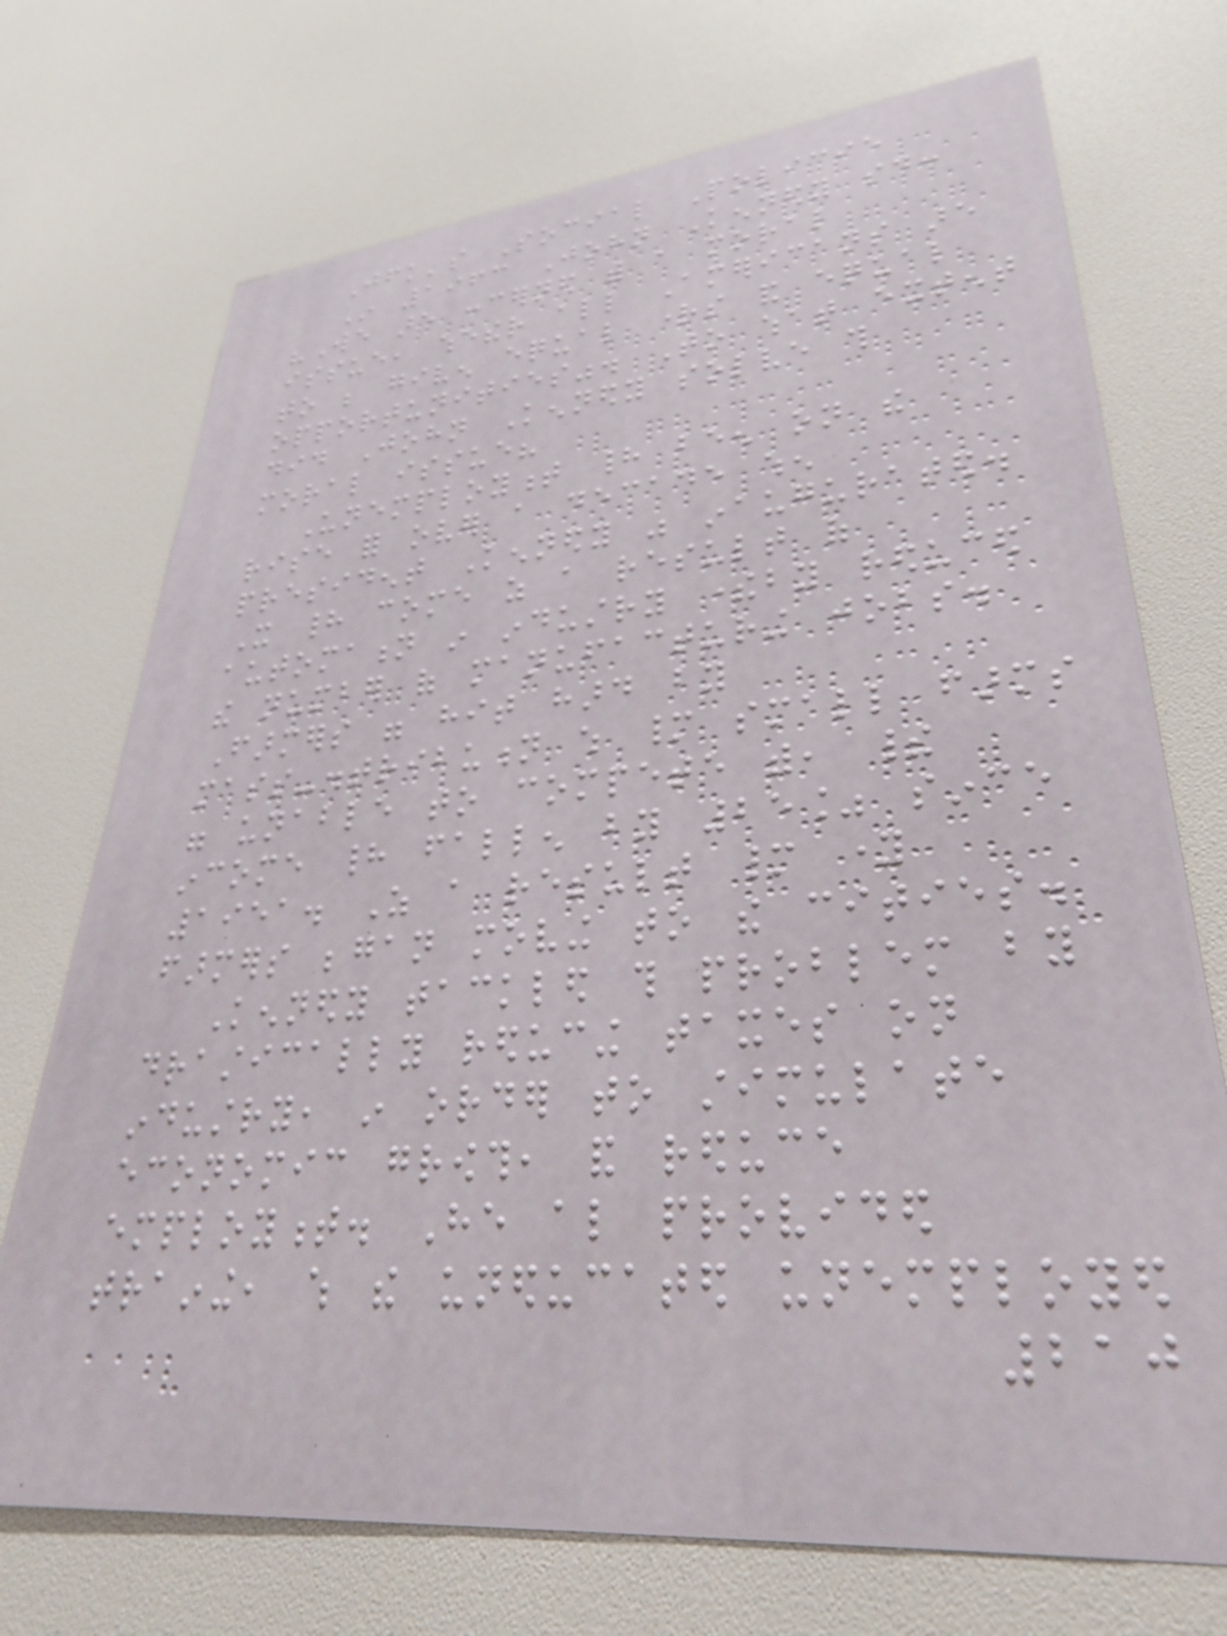Jfk's Social Policie
In 1963 John Kennedy said:
"We are concerned with a moral
issue, whether all Americans are
to be given equal rights and equal
opportunities". To what extent
did John Kennedy solve this
moral issue?
Unemployment had been on the
rise for over a decade when
president Kennedy was inaugurated.
It had come as a result of
automation in industry thereby reduced
the number of manufacturing jobs.
Farmers were hit hard by
mass-distribution which many small farms
were unable to compete with, their
income had fallen by 25% since
1951. As a result many young
farmers began moving to the cities.
Kennedy tackled this problem by
drastically reducing taxes on
industry, in order to stimulate
economic growth, and reduce
employment. He also provided
training, which the uneducated unemployed
210
